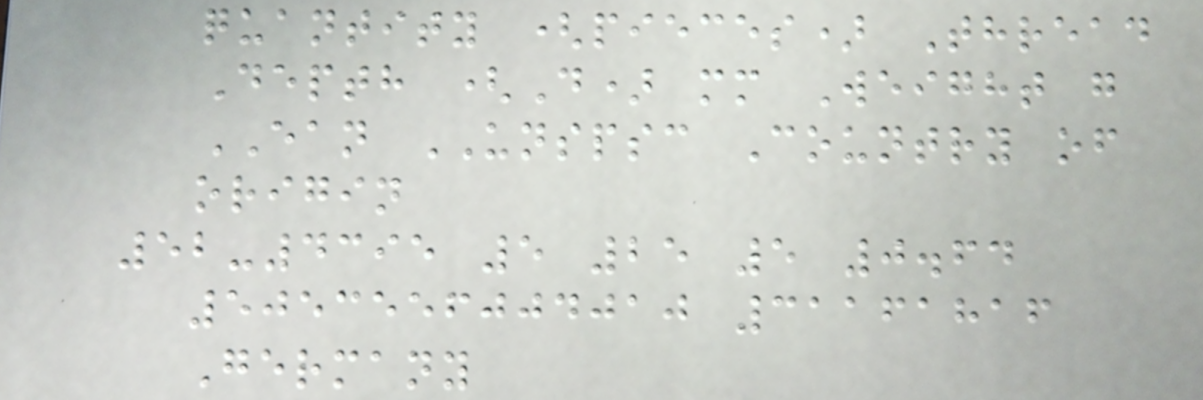quantity (pieces) Thread
Depth (D) mm Weight g
EAN UNSPSC Country of
origin
52-4395 5 25 5 0.64
5053556004010 31161816
Germany
